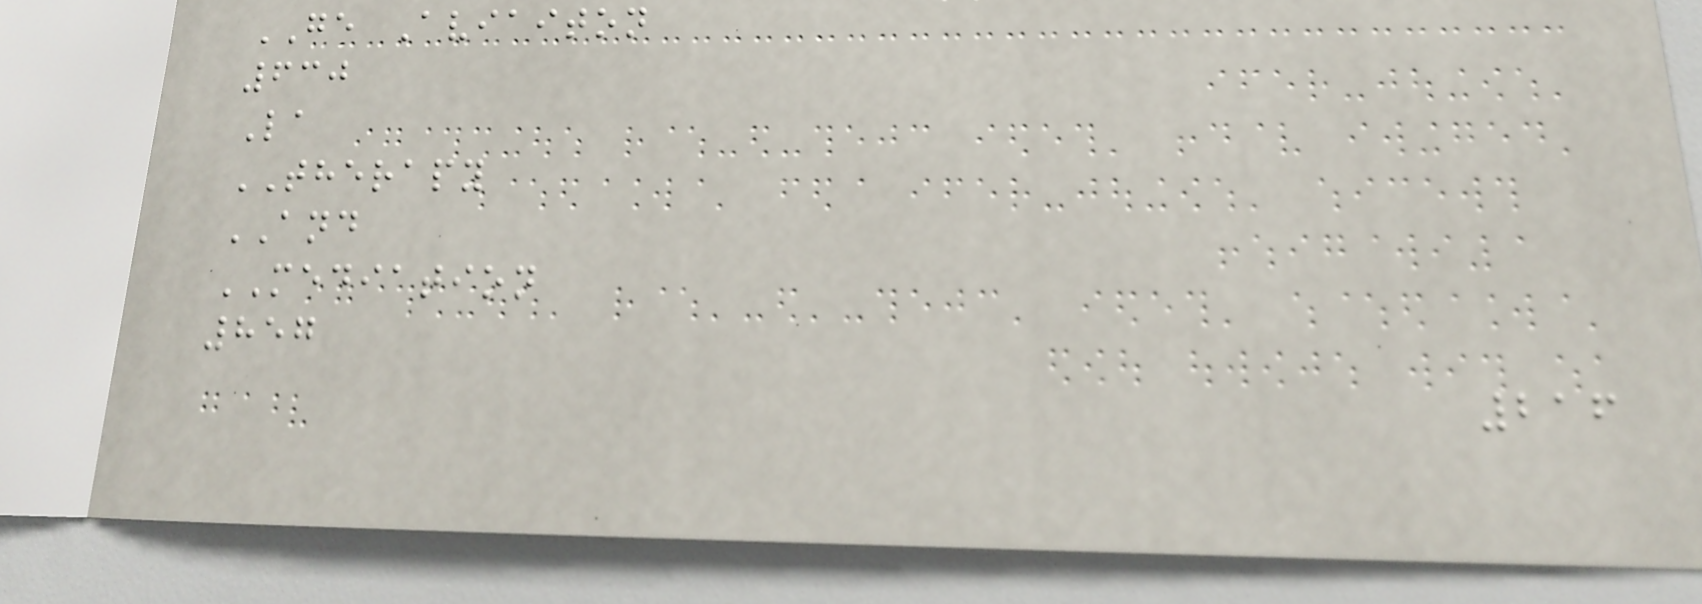GE Aviaiton
630
La
THERAPY
AND
MEDIATION
857
216
